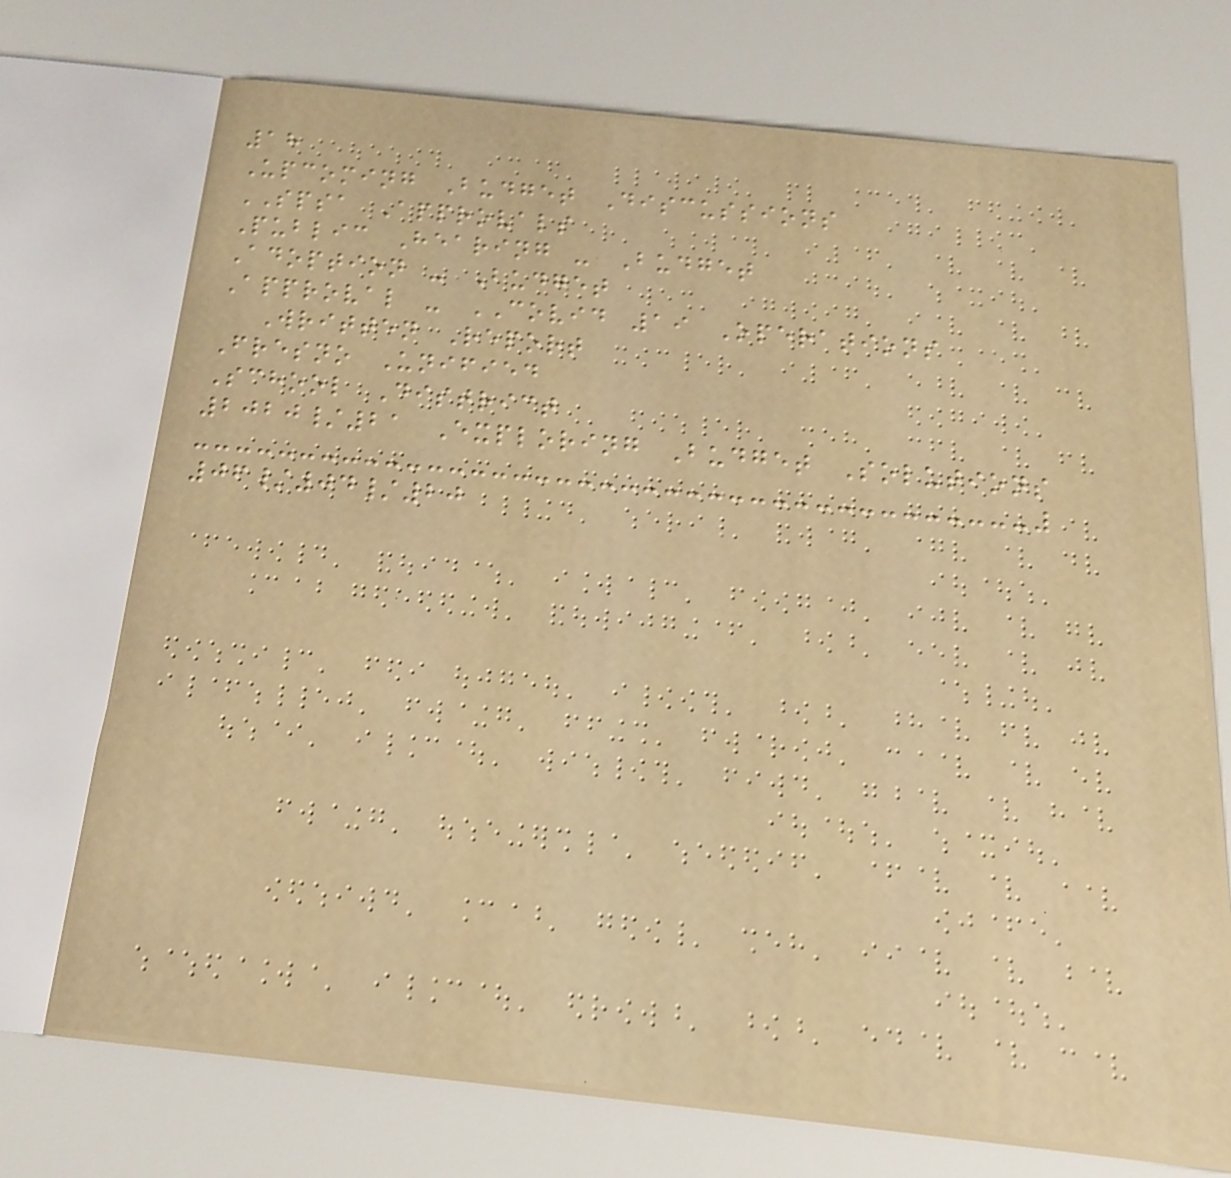18
Upcoming Budget Discussions
SPSA Approvals
Public Hearing - Budget
Adoption - Budget
Approval - COVID 19 Operations
Written Report
Fresno Unified
School District
2020/21 Exploring Budget Solutions
06/04/20
